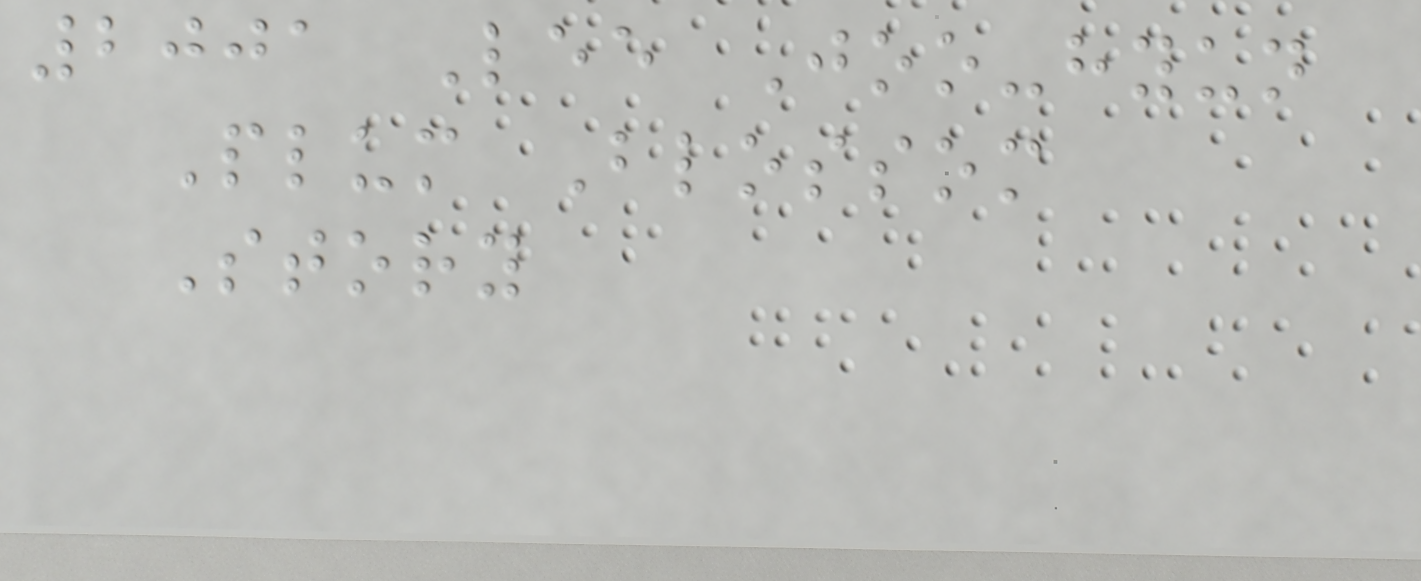2001 Lee Joo-hyun
Plum Blossom
Story
